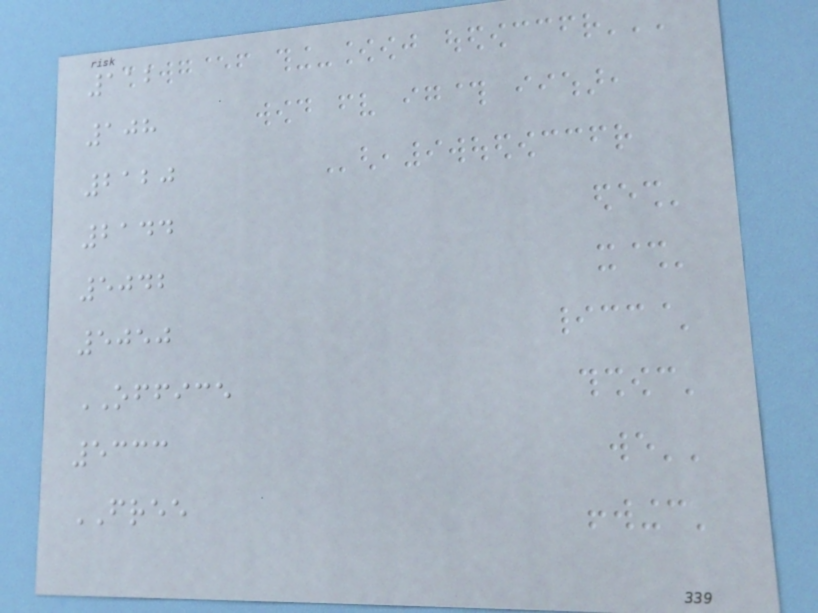112
108
2120
2144
5042
5050
OFFICE
5333
FREE
